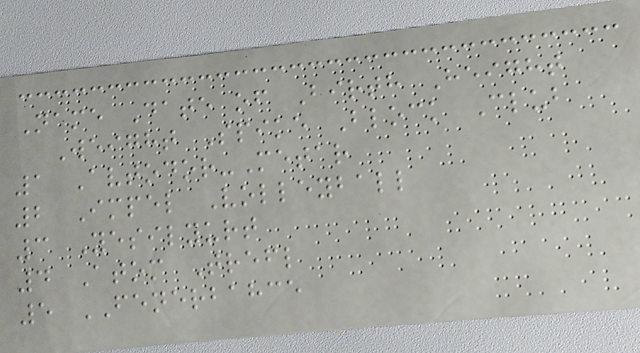Name Date of Birth Height
Weight Spike Block Club
1 Avtodor-Metar
2 Impel Volleyball
3 Yesilyurt
4 Atom Trefl
5 FENERBAHCE
